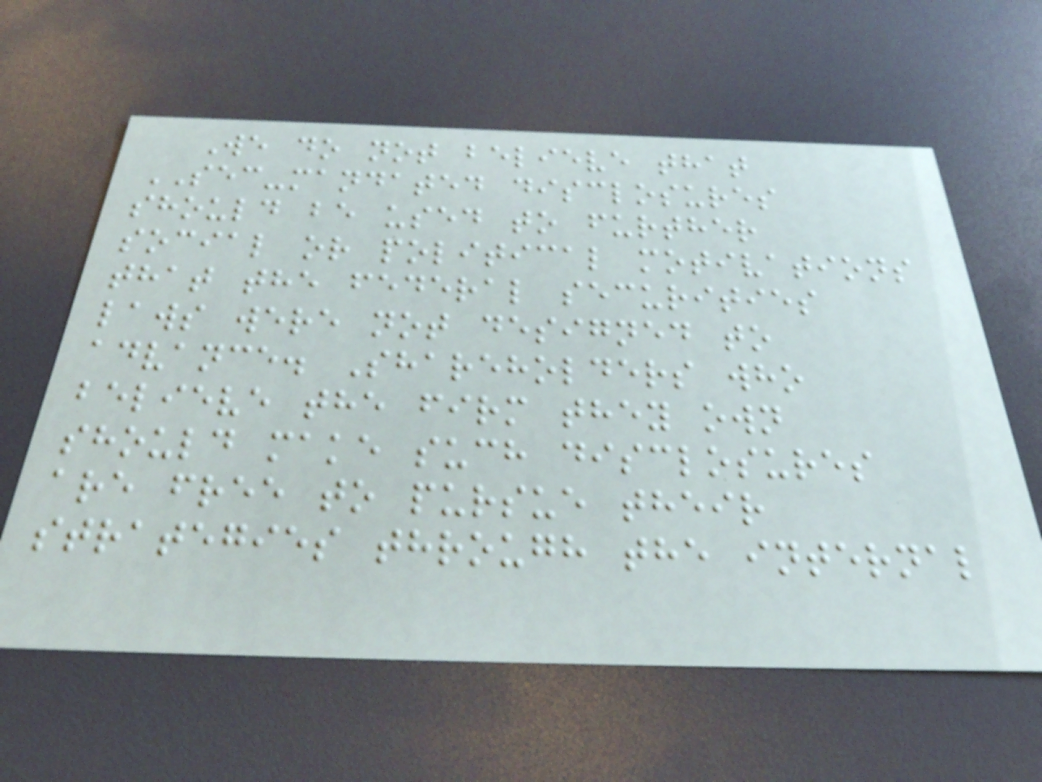We do not believe that
SEC-mandated disclosures
should be used to further
social or political motivations
that the federal securities
laws were not designed to
advance. Shareholders who
believe the firm they own
should make such disclosures
are free to pursue their
strategies through the internal
